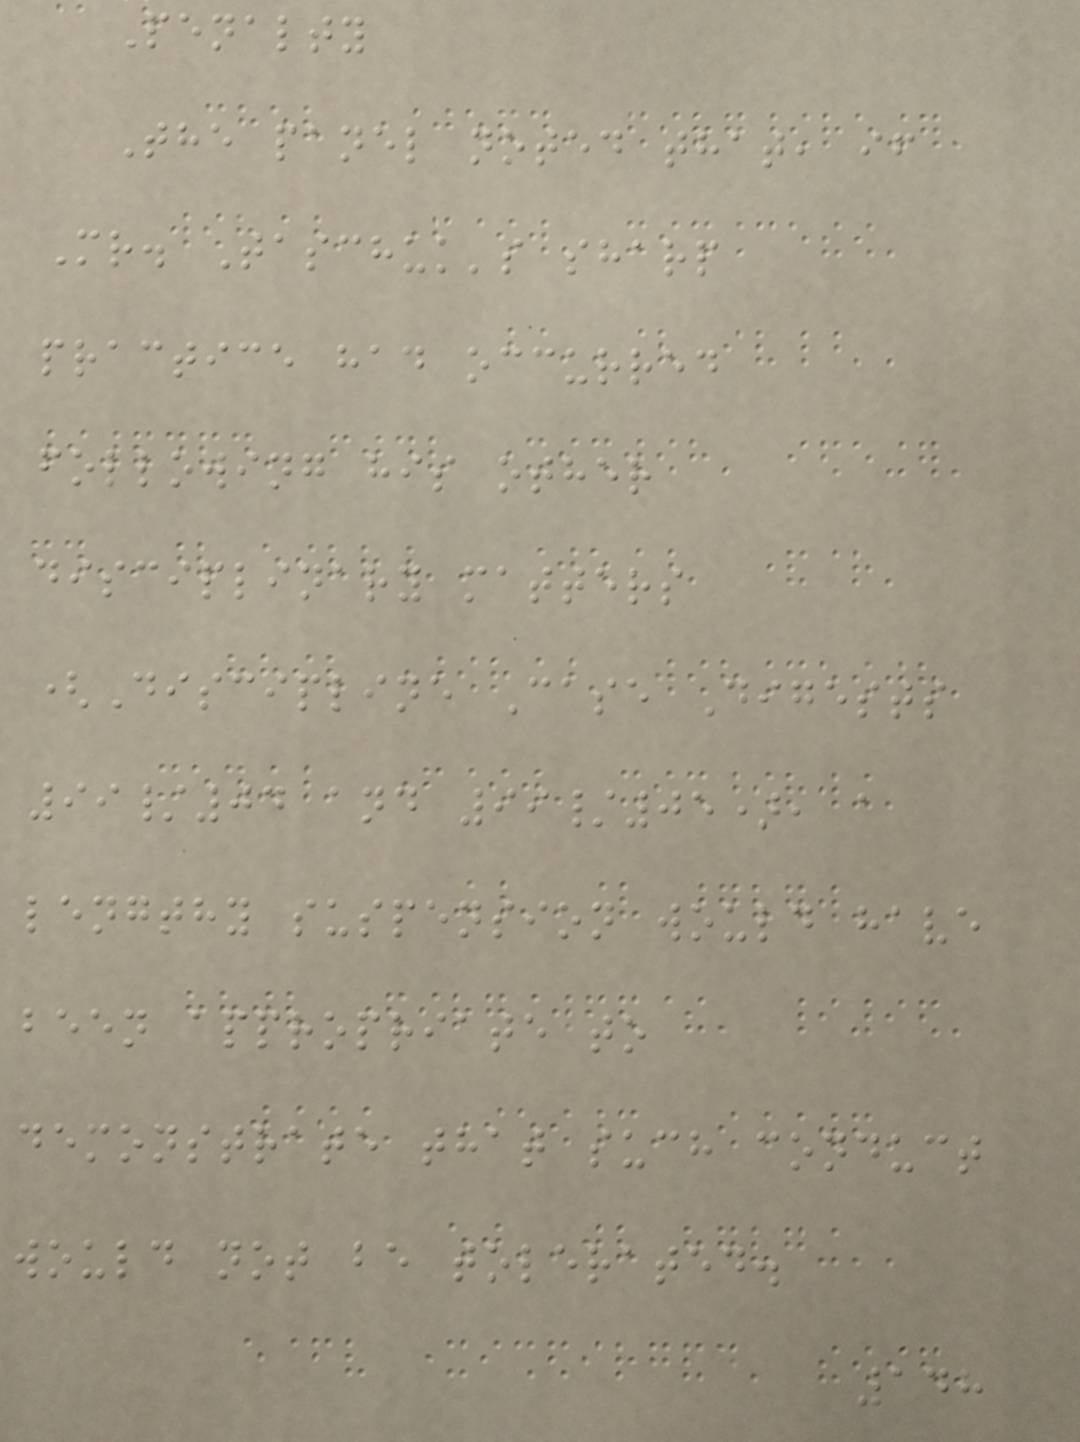Penalty
The panel noted that, if
Mr. Taschuk's sharp
practice had occurred
following his other
disciplinary matters
(Discipline Case Digests
99/04 and 99/05), a
lengthy suspension would have
been appropriate to
demonstrate that such conduct
would not be tolerated.
148
